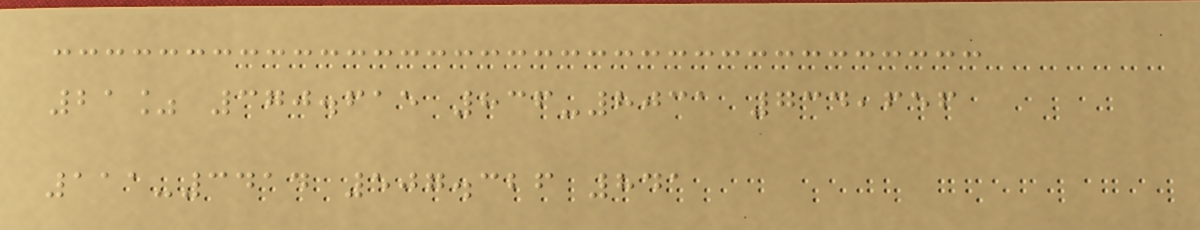21% 370.615 836-8031 734,656
111-3414 507.326 841
